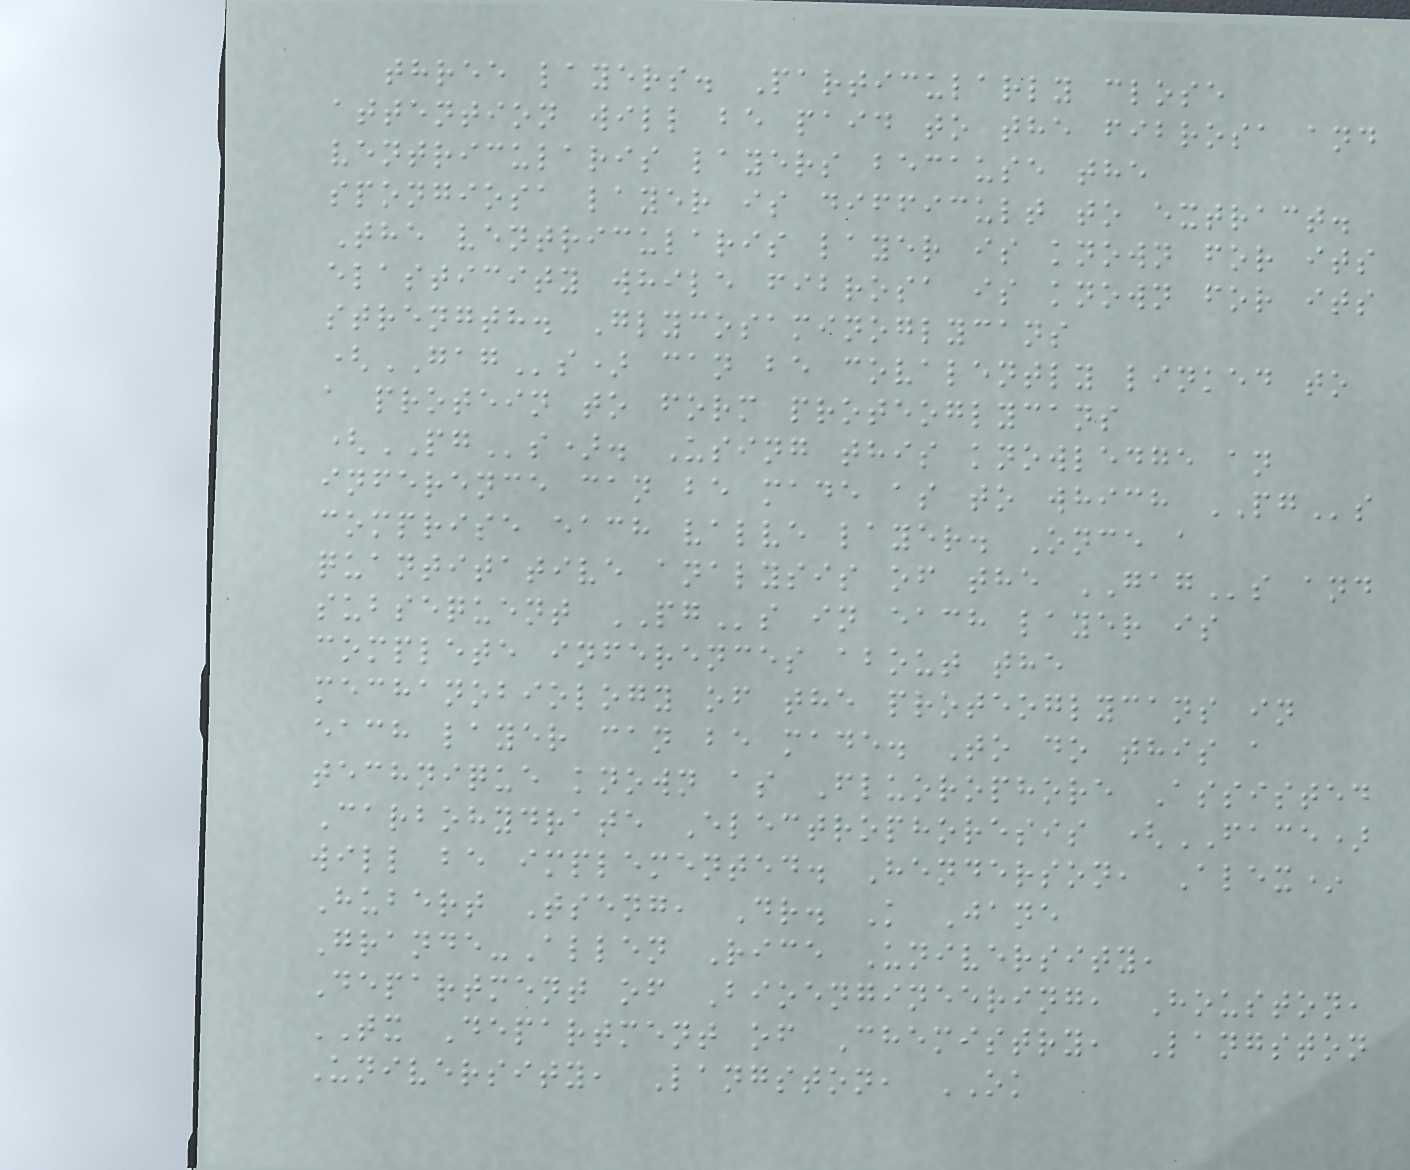three layers. Particularly close
attention will be paid to the fibrosa and
ventricularis layers because the
spongiosa layer is difficult to extract.
The ventricularis layer is known for its
elasticity while fibrosa is known for its
strength. Glycosaminoglycans
(GAGs) can be covalently linked to
a protein to form proteoglycans
(PGs). Using this knowledge an
inference can be made as to which PGs
comprise each valve layer. Once a
quantitative analysis of the GAGs and
subsequent PGs in each layer is
complete inferences about the
mechanobiology of the proteoglycans in
each layer can be made. To do this a
technique known as Fluorophore Assisted
Carbohydrate Electrophoresis (FACE)
will be implemented. Henderson, Alex*
Hubert Tseng, Dr. K Jane
Grande-Allen Rice University,
Department of Bioengineering, Houston,
TX Department of Chemistry, Langston
University, Langston, OK
